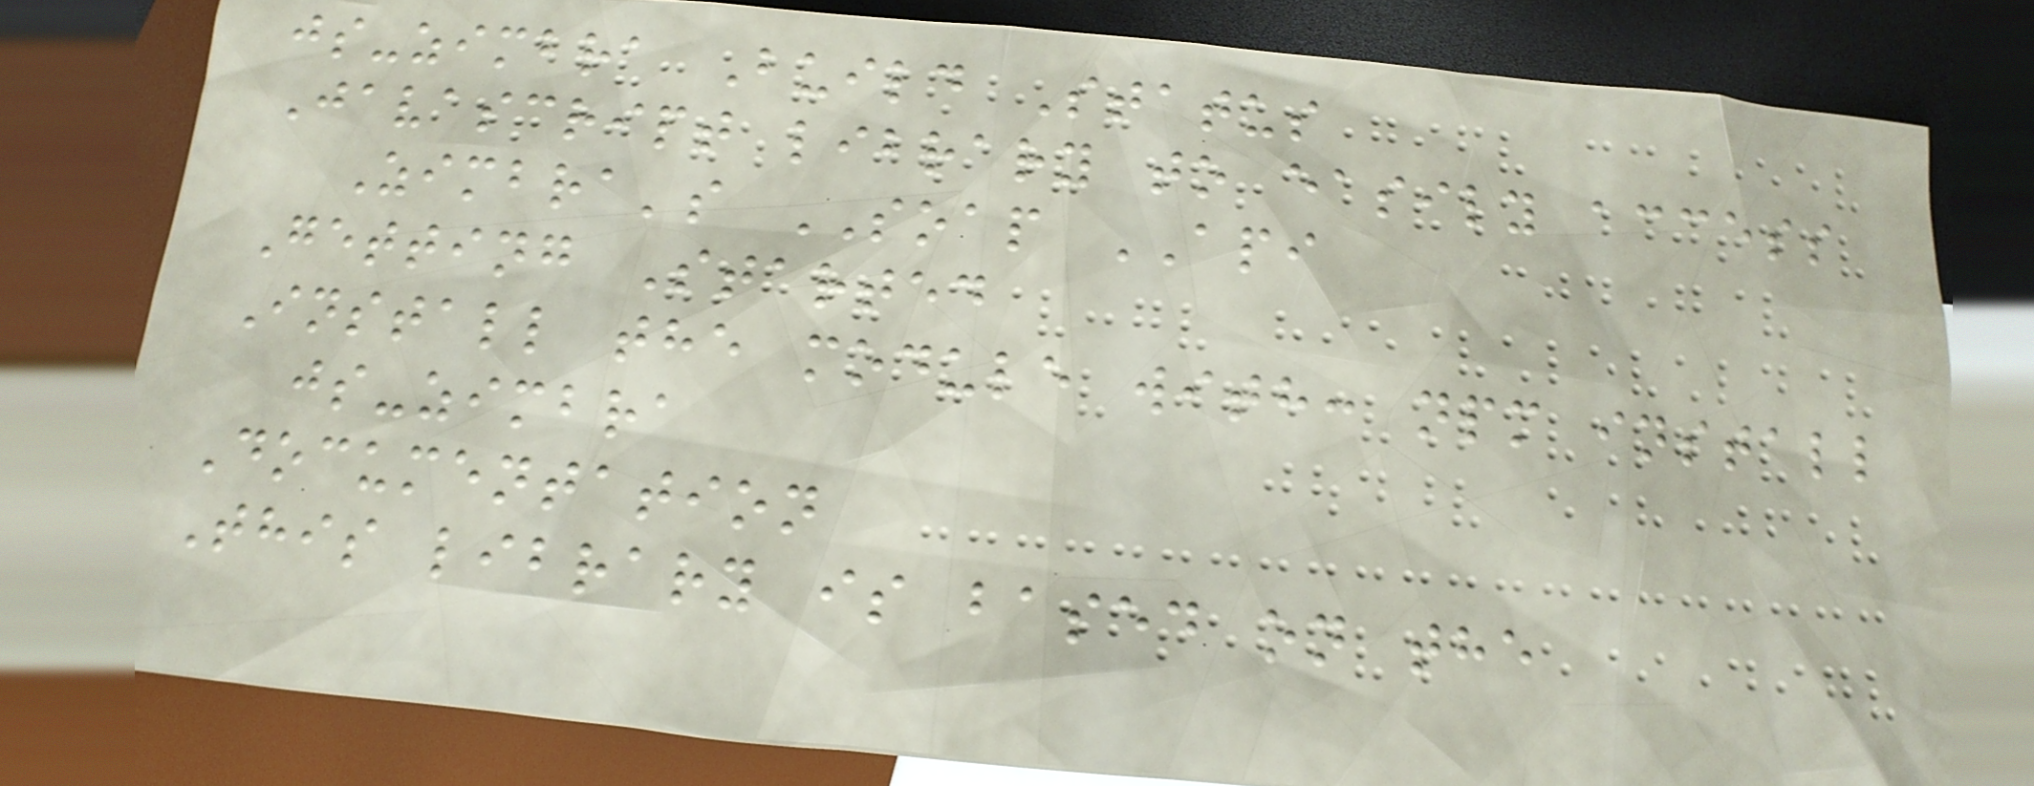js-zimbra Build Status
Javascript library to easily access
Zimbra's SOAP API
Getting Started
Install the module with: npm install
js-zimbra
Documentation
This library is based on the
